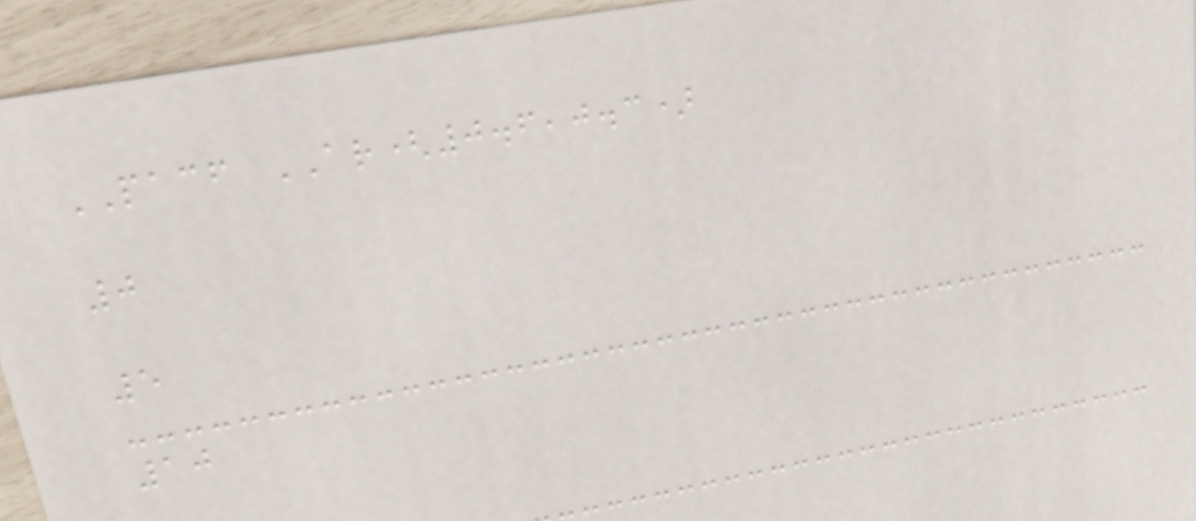PACF AR(0.6,0.3)
0
5
10
